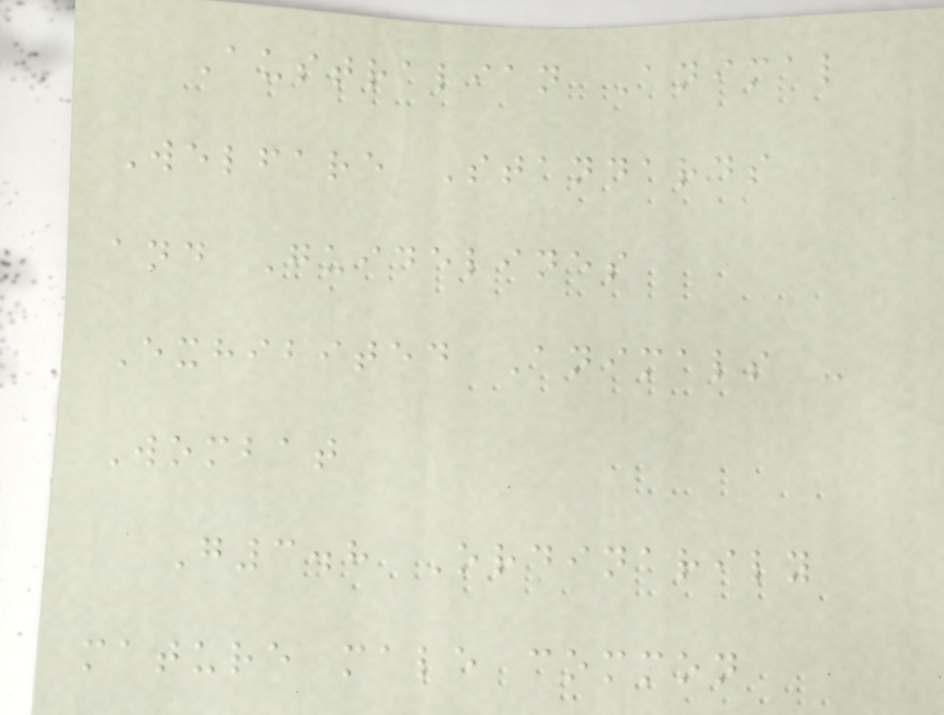Australian Animal
Welfare Standards
and Guidelines
Exhibited Animals -
Wombat
G3.8 Ordinarily
mature male common
